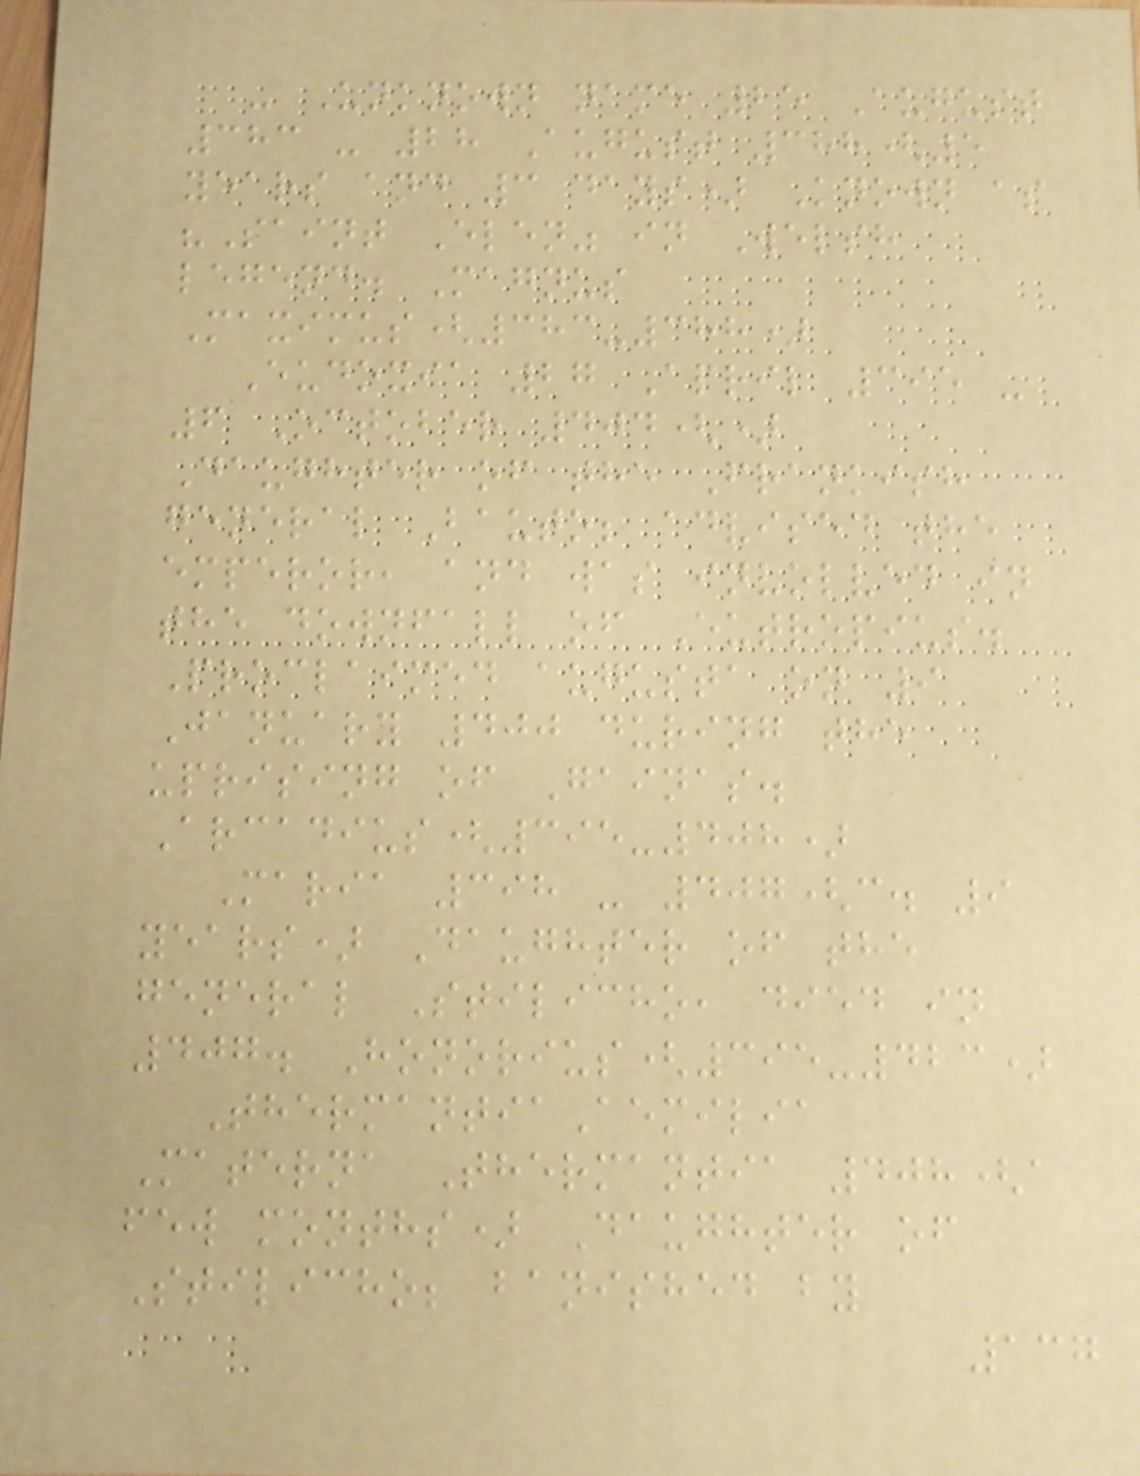- Unknown name 25 August
383 - 28 August 388(5
years and 3 days) Known as
"Saint Elen" in Welsh
legend. Magnus
Maximus(383-388)
Eudoxia 27 April 395 -
6 October 404()
Daughter of the Frankish
general Bauto; advised the
emperor, and was involved in
the downfall of Eutropius.
Proclaimed augusta on 9
January 400 during the
uprising of Gainas.
Arcadius(395-408)
Maria 398 - 407(c. 9
years) Daughter of the
general Stilicho, died in
407. Honorius(395-423)
ThermantiaAemilia
Materna Thermantia 408(a
few months) Daughter of
Stilicho; banished by
137
